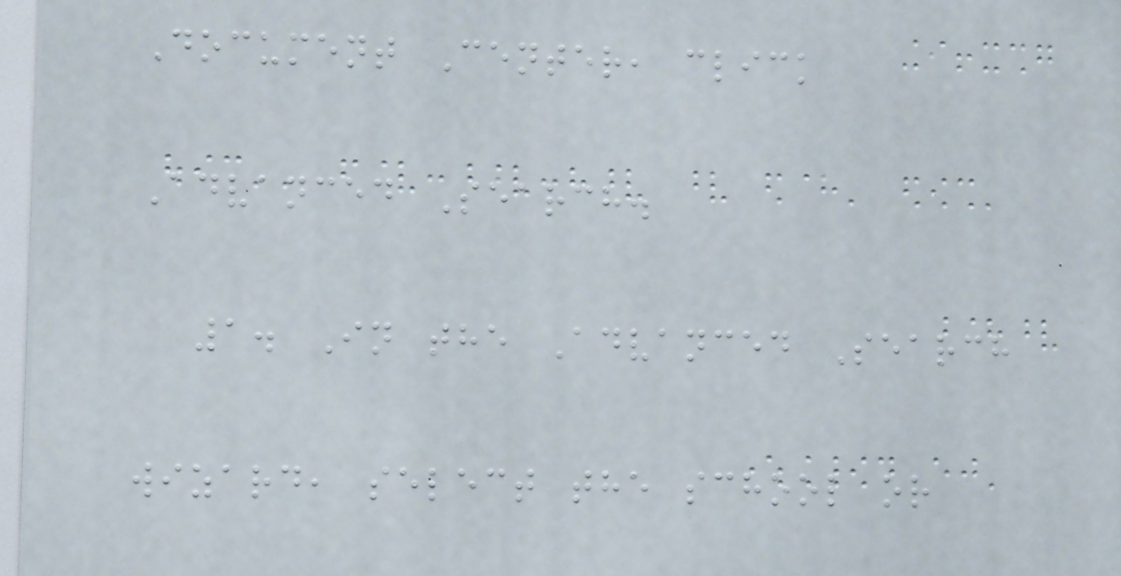Document Center, click
Advanced Search.
1. In the Advanced Search
wizard, select the school or
